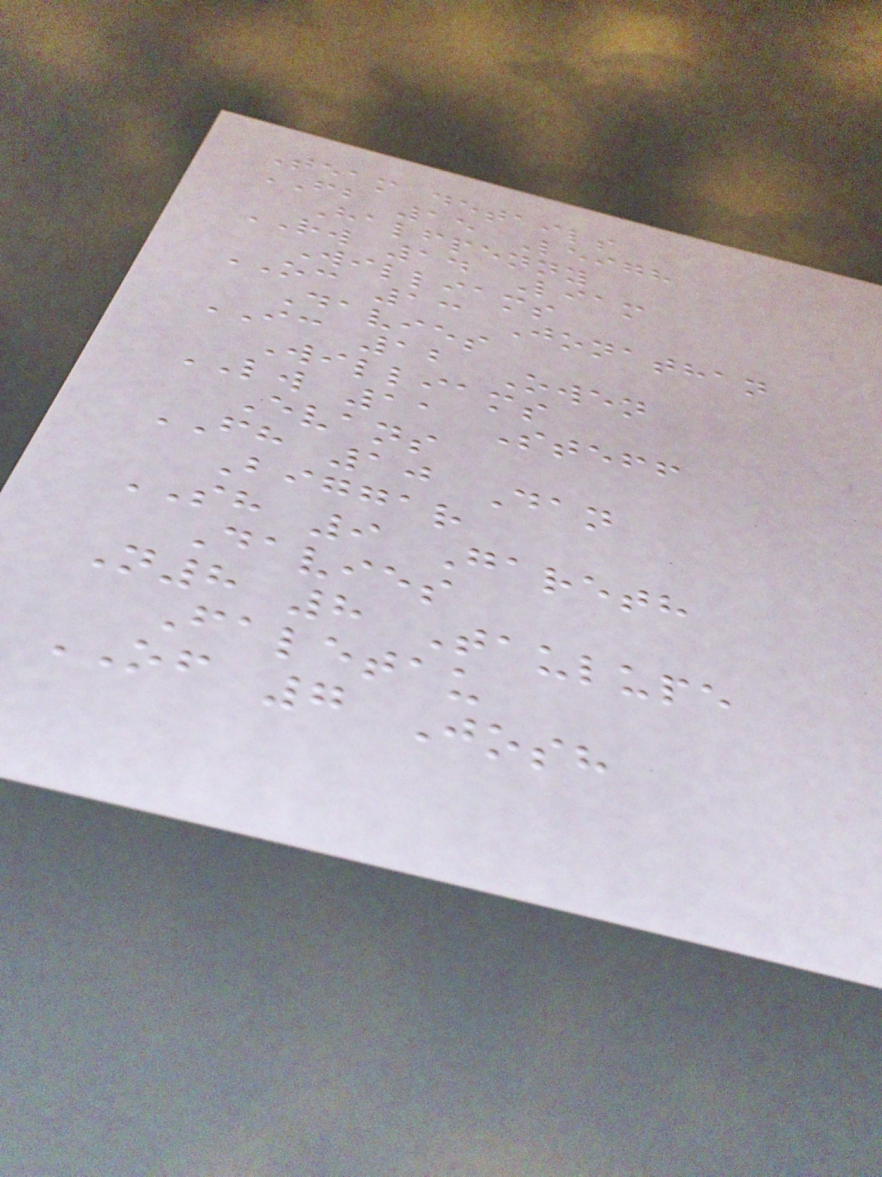Team details
FB 15 Leigh
Halfpenny
RW 14 Liam
Williams
OC 13 Jonathan
Davies
IC 12 Owen
Williams
LW 11 Steff
Evans
FH 10 Dan
Biggar
SH 9 Gareth
Davies
N8 8 Taulupe
Faletau
OF 7 Josh
